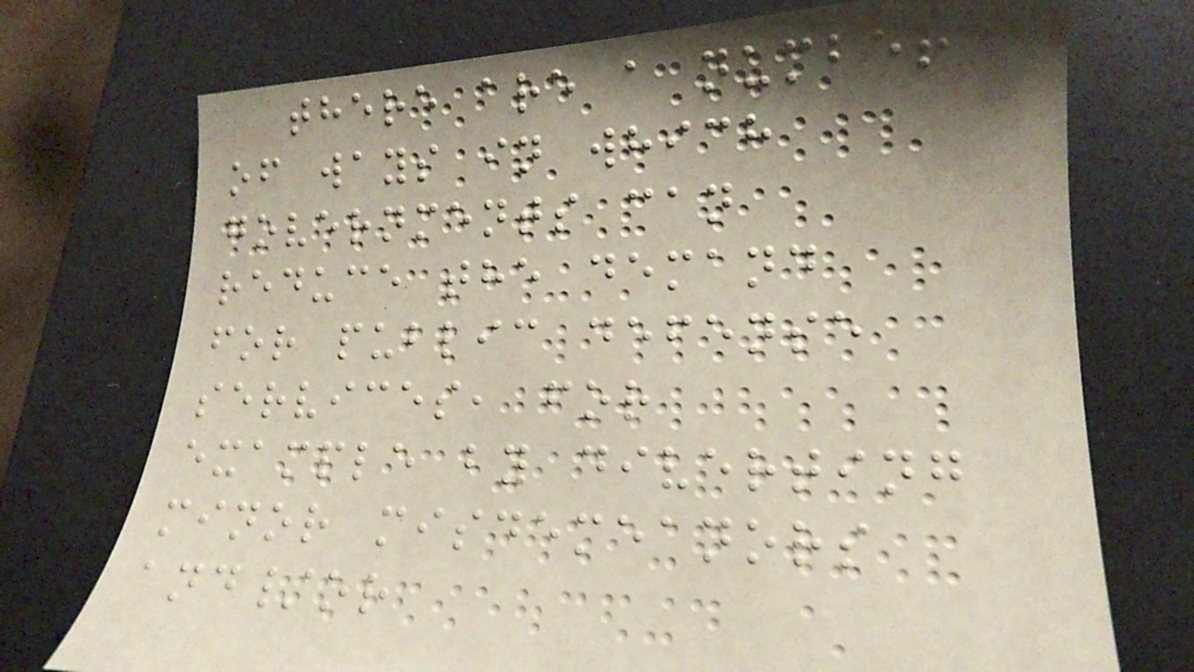there are a number
of ways in which
governments can
reduce the demand
for public defense
services, for
example by diverting
minor misdemeanors
and/or
